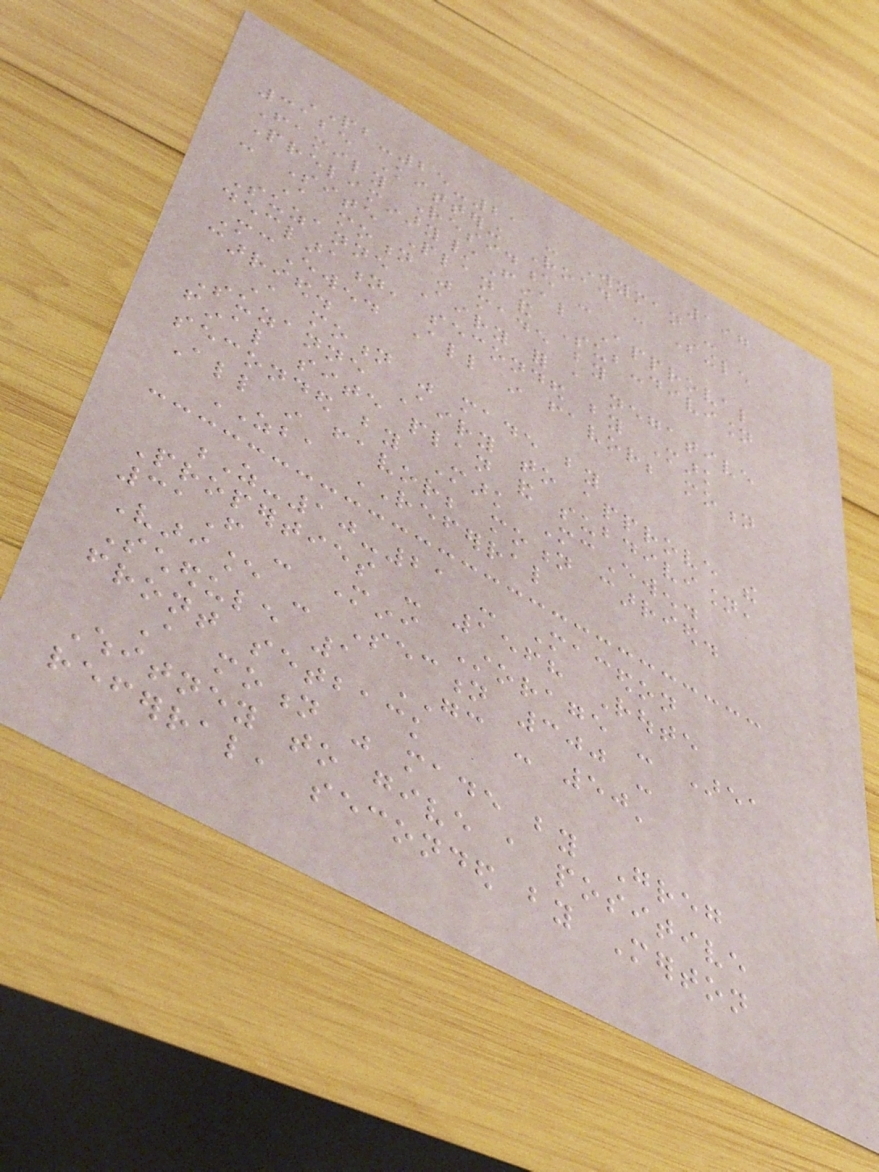197
PB-25-21 - Wyman -
3125 Kittering Road - Single
Family Residence -
Preliminary/Final Approval
- Site Plan and Sub-division
A motion was made by
Suzanne Airy for a negative
declaration, seconded by Mark
McEwen. All in favor; motion
carried.
A motion was made by
Suzanne Airy to approve the
final site plan and subdivision,
seconded by Mark McEwen.
All in favor; motion carried.
ZBA REFERRAL
Z-10-21 - Macedon
Properties - 1568 Route
31F - Mini Storage - Area
Variance - Section 300 -
Schedule 1 GC - 50'
front setback
A motion was made by Greg
Whitney to give a positive
referral, seconded by Merton
